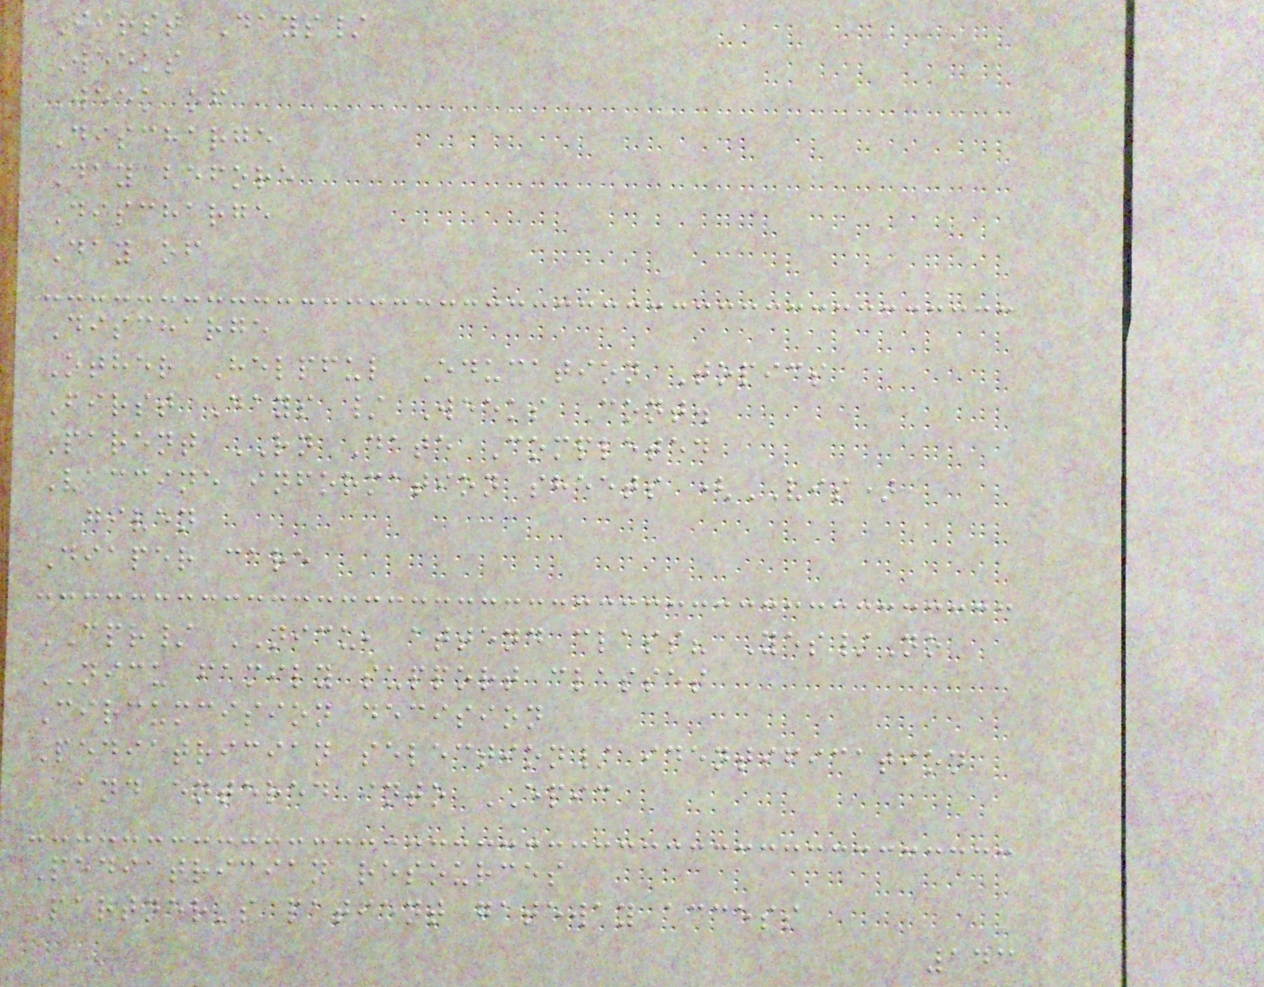First Days/
Weeks
Week of
Discharge
Day before
Discharge
Day of
Discharge
Other Helpful Education Topics
First Days / Weeks Cont.
Parent RN Date Completed
Vaccine information sheets (VIS)
given
Diaper care
CPR/ NICU, attend class? Yes/No
NICU family support classes
Circumcision decision
Pediatrician selection/ identification
and entered into EPIC
Pediatrician resources
Partner's patient gateway access
143
